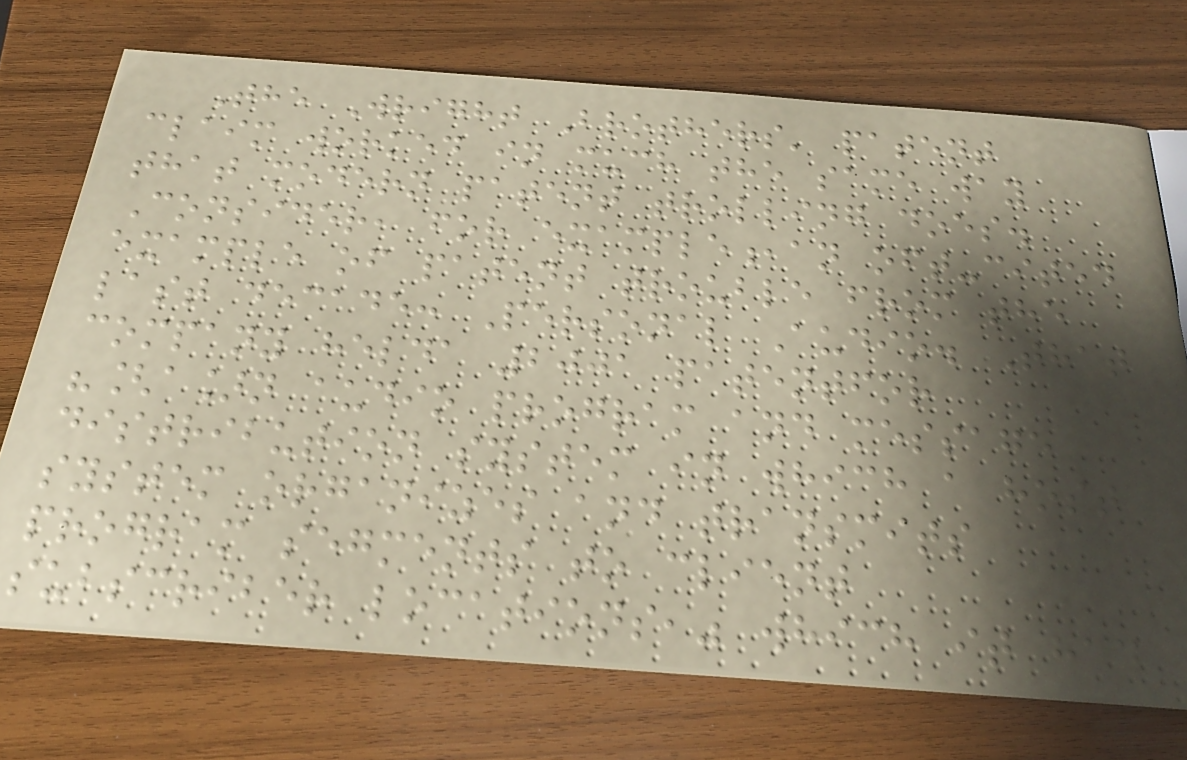The Wright Brothers' patent
claim worked in much the same way
that modern patent trolling does.
Consider, for example,an oft-cited
example of patent trouble from the
last decade: Personal Audio. That
company helda 2001 patentfor
"[a]n audio program and message
distribution system in which a host
system organizes and transmits
program segments to client
subscriber locations," which it had
